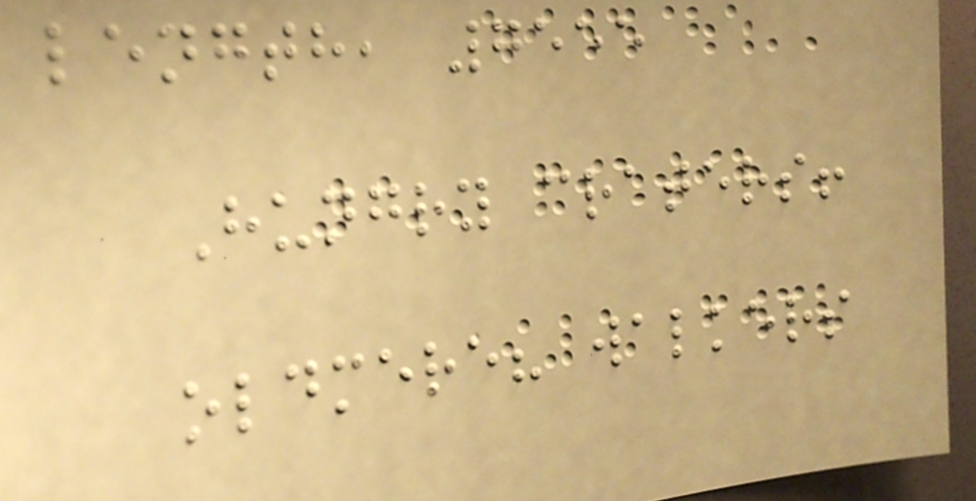length, 7555
Hungry craters!
oldmere? walkers
